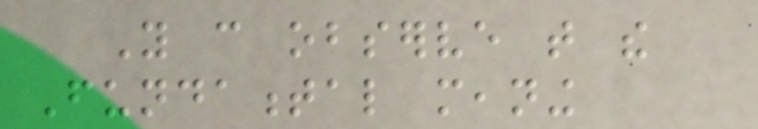You can observe that the
Fundamental meaning
